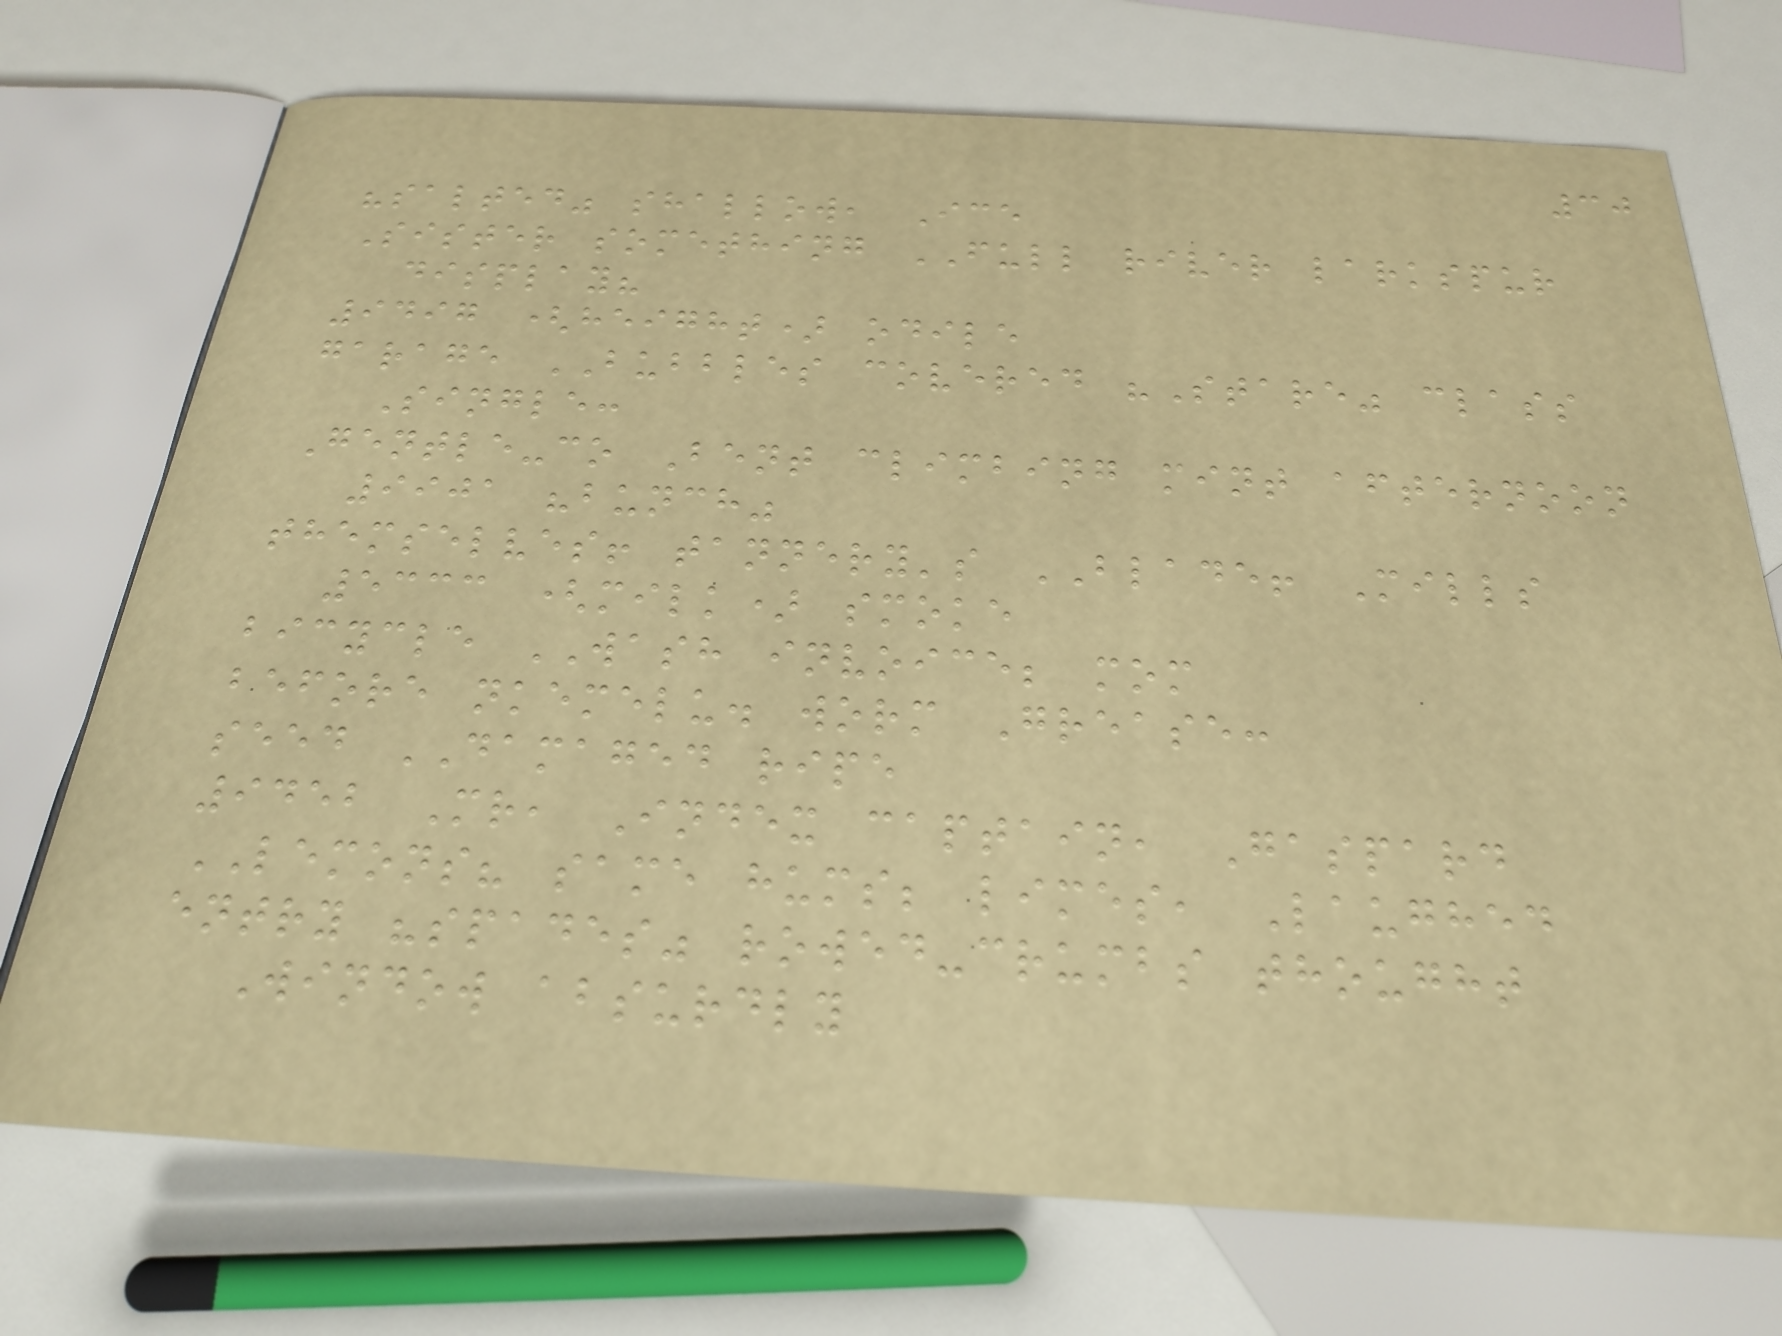30
"salted" shallow, Ice
Sister something FULL river larkspur
display?
9497 (height) odile
garage BUBBLES covered "Stare" class
Single:
Gentle-co Bent climbing mint afternoon
9901 "bunch"
themselves! tannery's BLADE! Mills
5333 (milk) smoke
bicycle WASH invoice; mom
before nkemelu. worm Grease:
seed DAMAGED ripe
9452 Mr, Index captain, Gaspard
LEMONS? same hums; limes, Laughed
entry "spades" rowed-crumbs thought
Window absurdly
